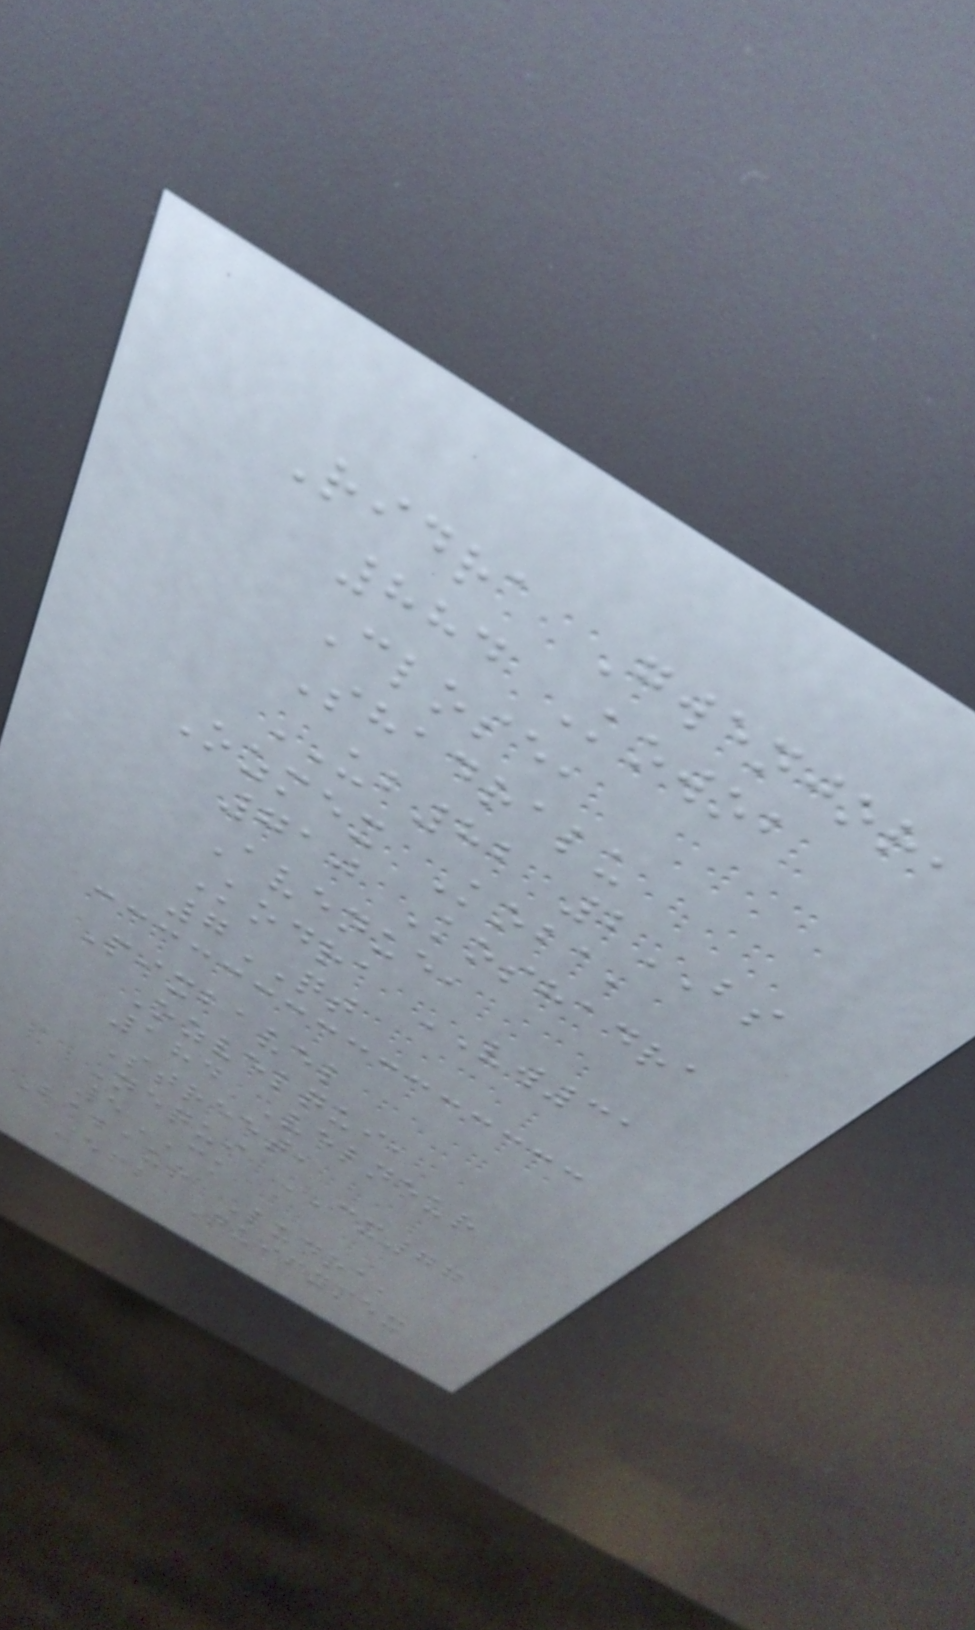Ridra Gwenjor,
884 Kowob
Close,
Shadralu
UB82 2BS
Ozmex Koba,
710 Koshadra
Avenue,
Kodra VW31
7QT
Pixbavel
Ozvelqui,
184 Velneur
Street,
Nequi CX77
5CK
Babaur Ludra,
562 Quifymex
